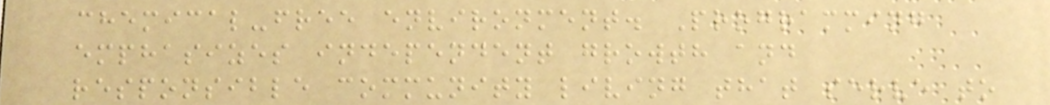chemical-free environment. Programming
emphasizes independent growth and
responsible community living that serve to
